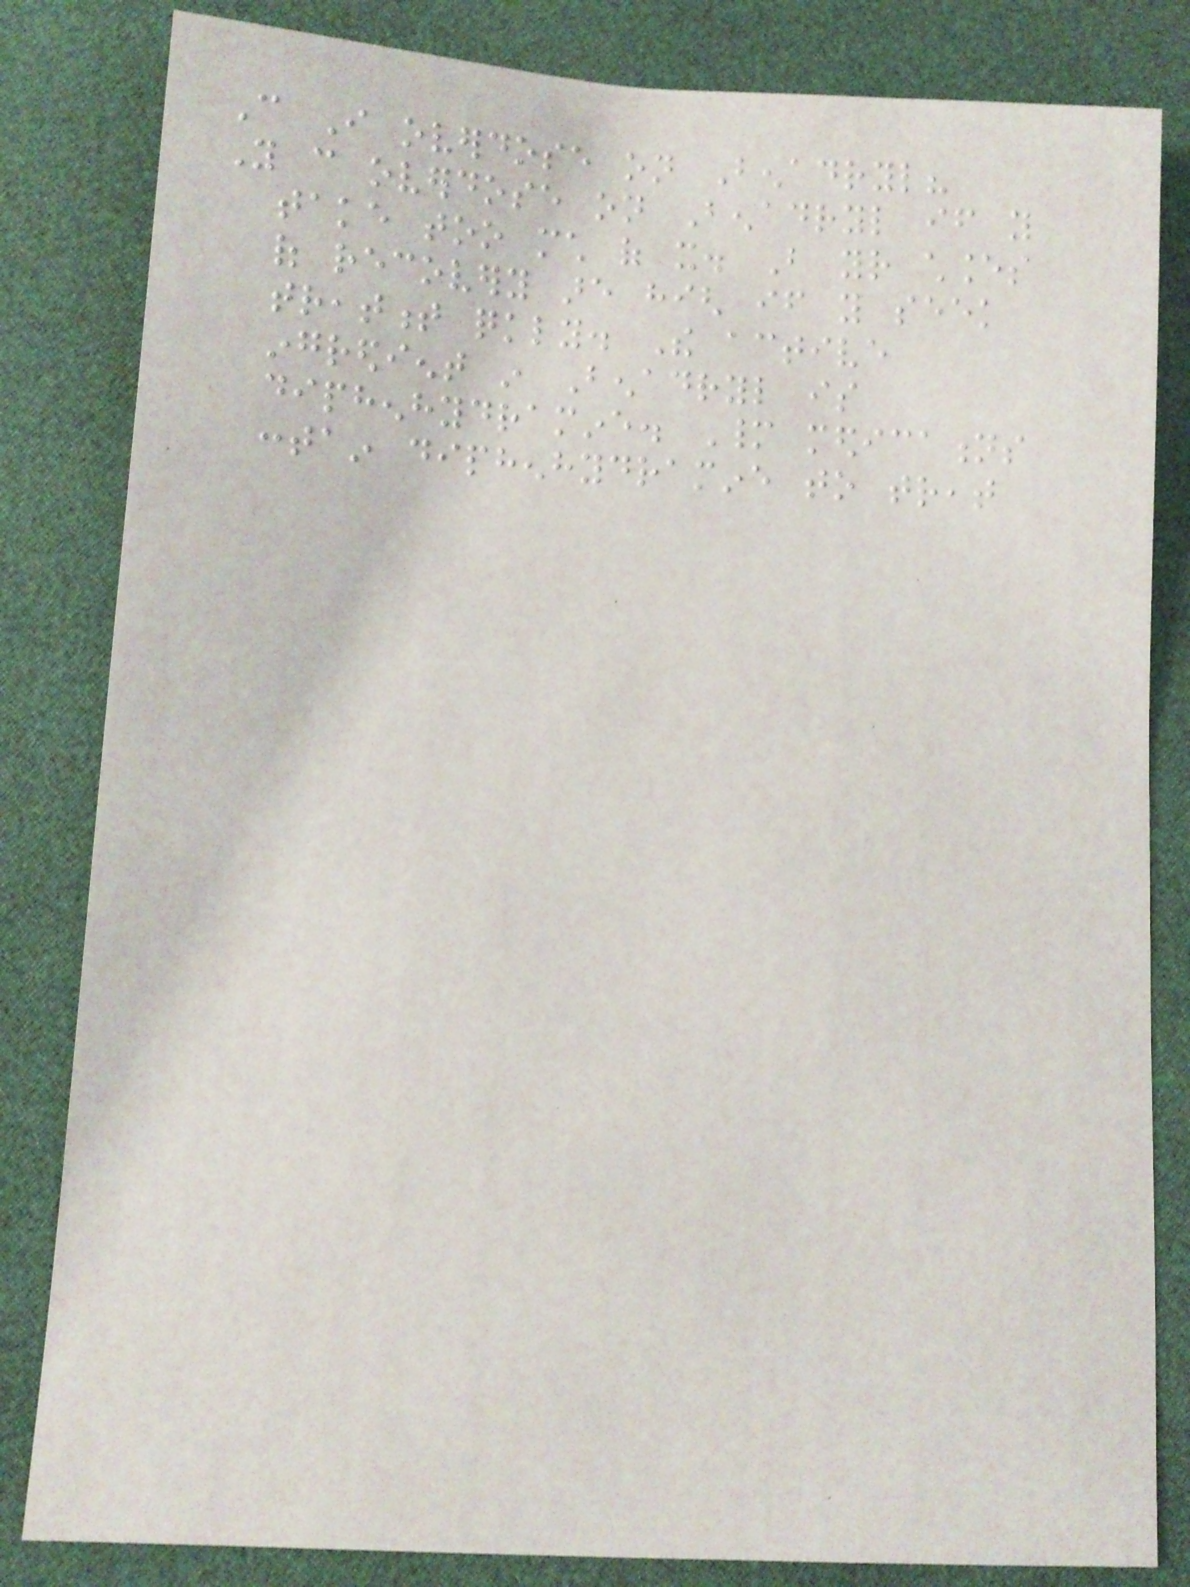Can I overdose on Benadryl?
You can overdose on Benadryl if you
take too much of it. But your chances
of recovery are high if you seek
treatment quickly. The active
ingredient in Benadryl is
diphenhydramine. Many medications
contain diphenhydramine to treat
